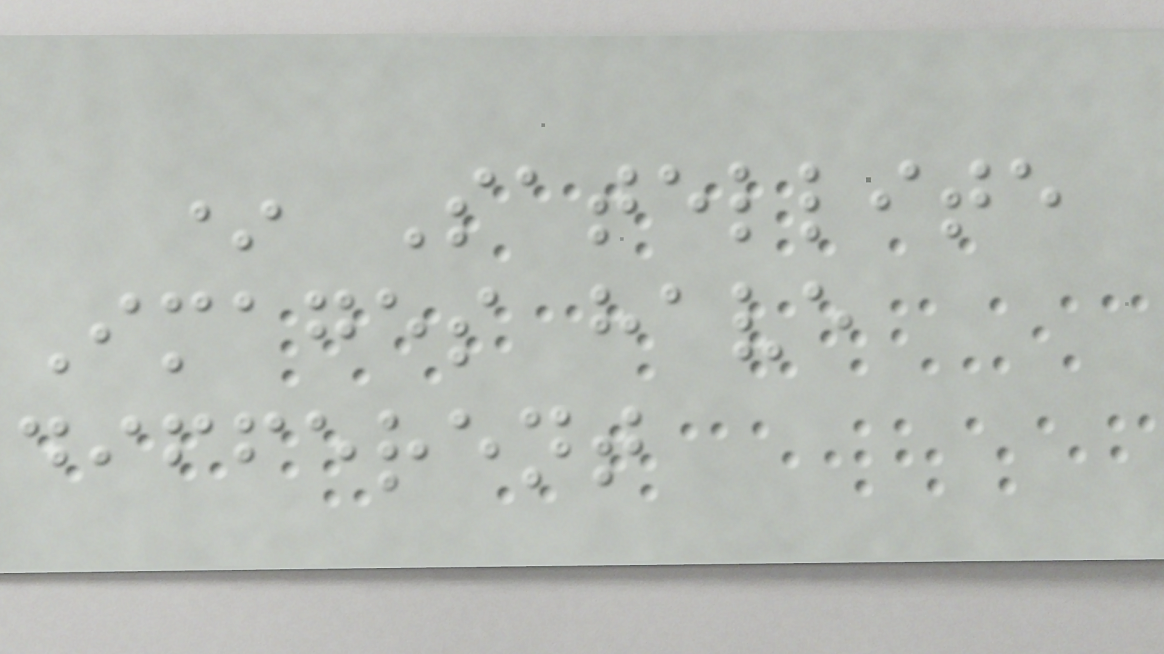* Satellite
Images have
different
